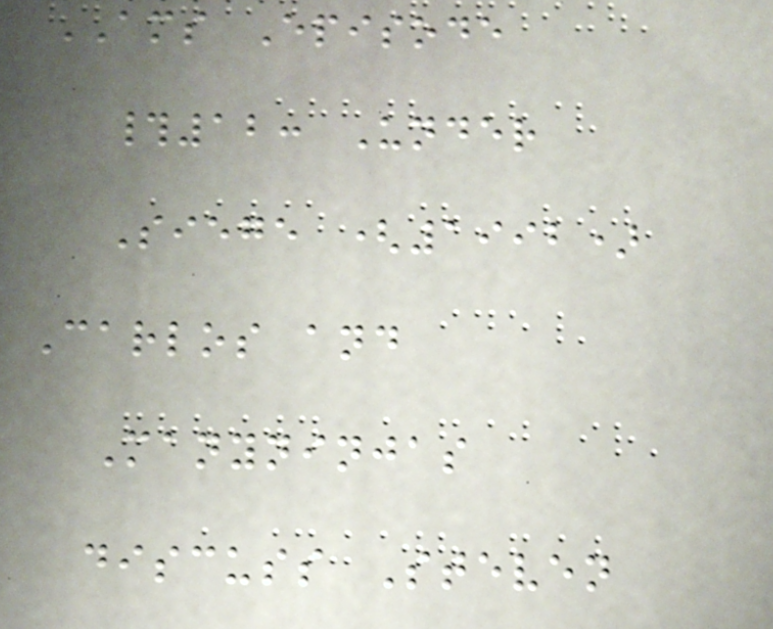AMS Episode
#12: Under
Siege (1992)
Carlos and
Manyninjas
discuss Steven
